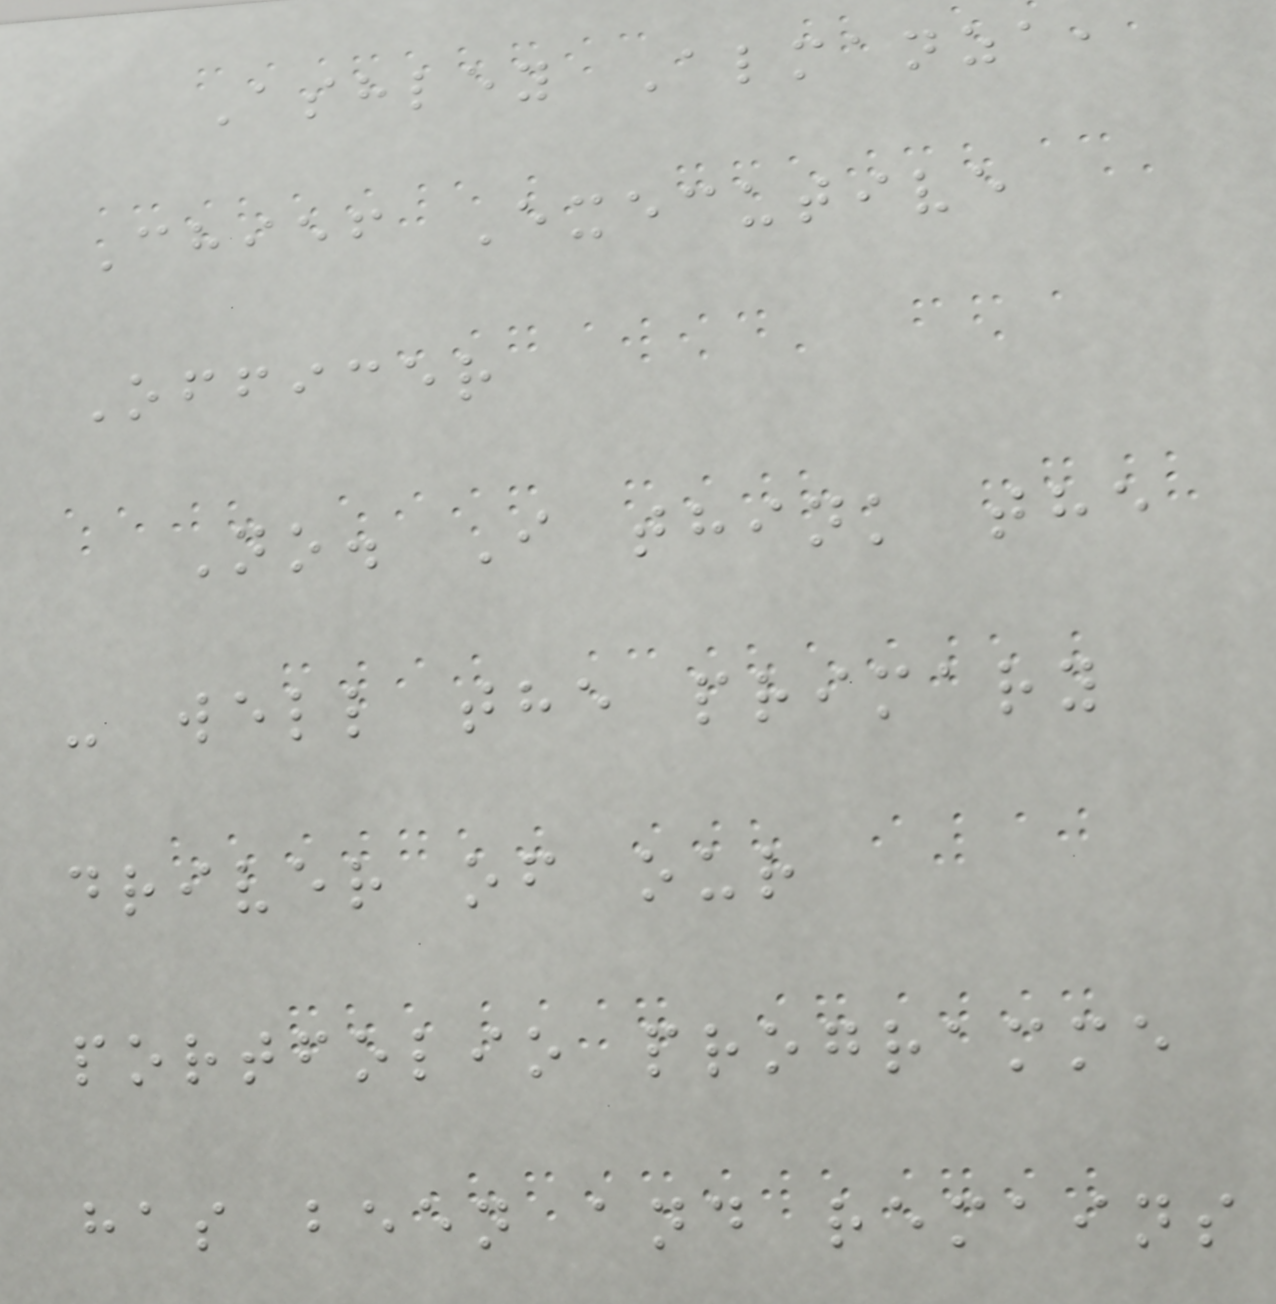Ashley Almanza,
Chief Executive
Officer
No. I think the
- well the primary
driver of our
portfolio programme
has been and remains
